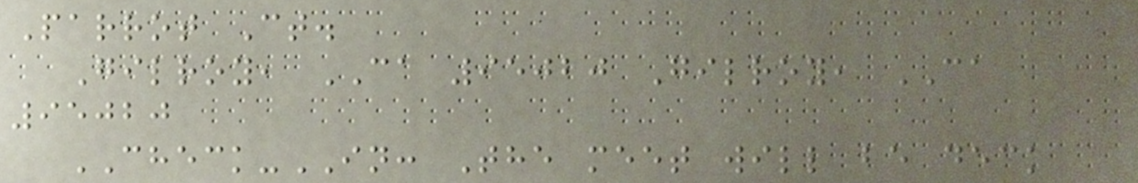Parrot Ct.
Gilroy, CA 95020 Gilroy, CA
95020
CHECK-IN: The meet will be deck
